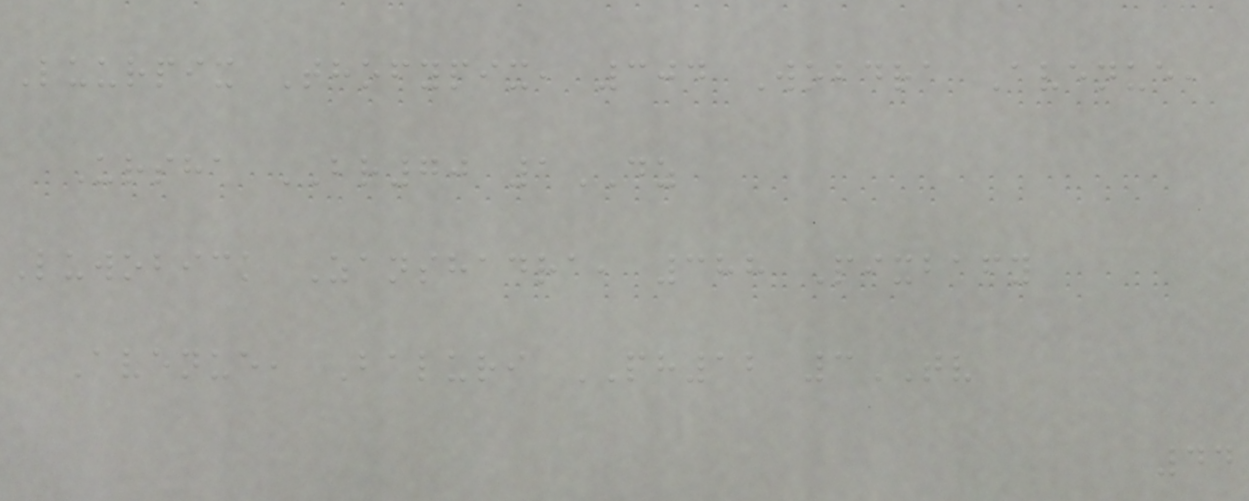Luurpix Thofypix, 304 Wobdra Avenue,
Ursha BR70 1DZ
Luwobick Zanshadra, 388 Pixbafy
Avenue, Baluri PH12 3TV
44
